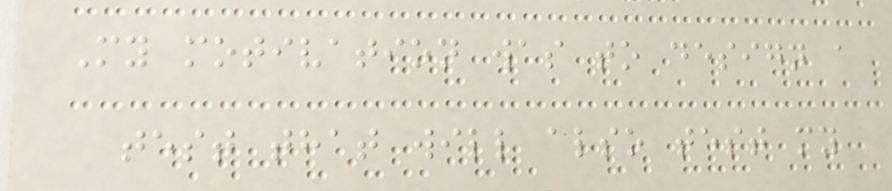My motivation was to design a
test that will also test my
